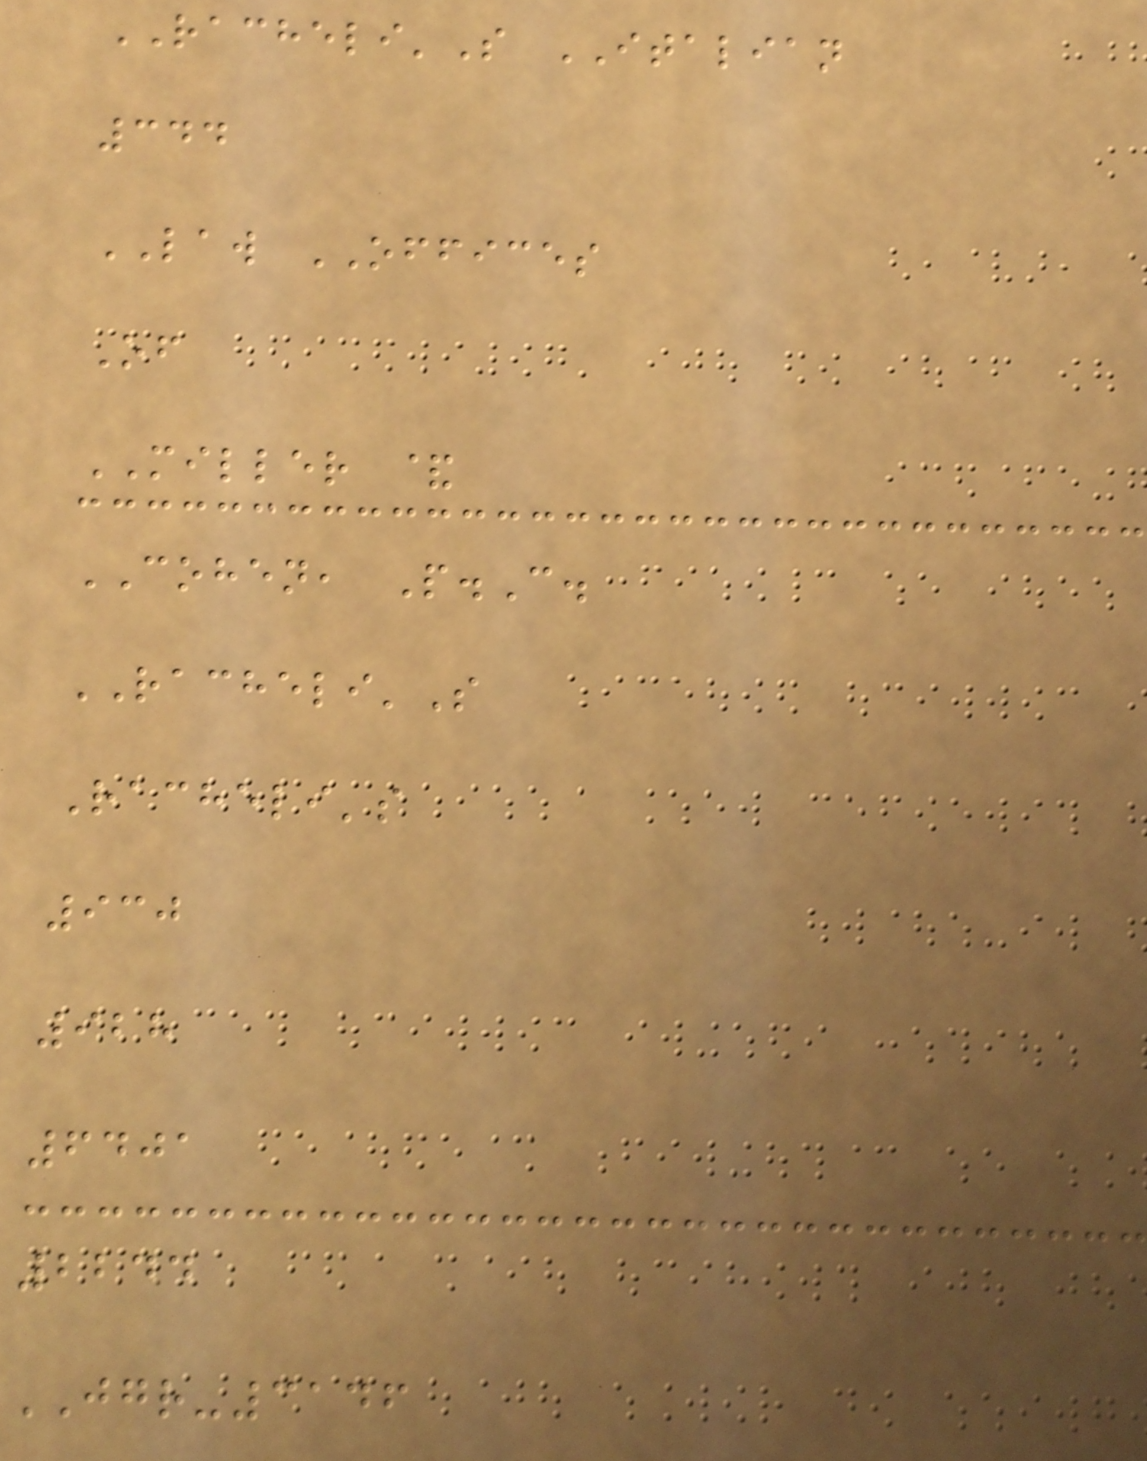RACHELI'S ITALIAN
344
LAW OFFICES
Of
MILLER &
COHEN, P.C.
RACHELI'S
Racheli's
930
928
6401
2244
JGR-3146
